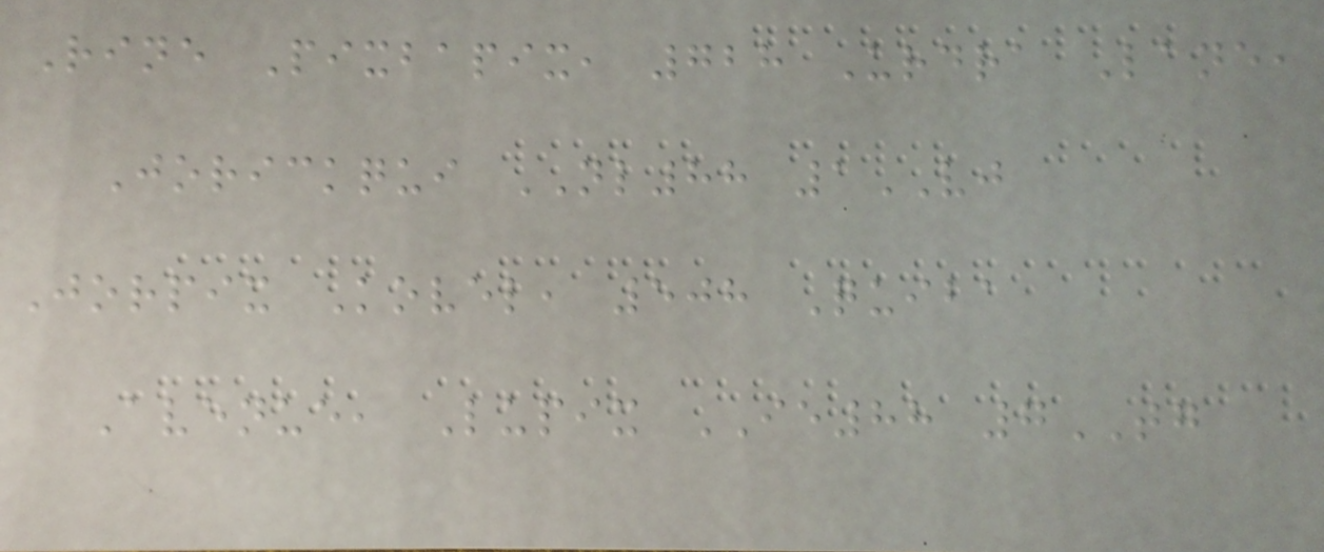Rine Pixbapix, 728 Urdra Lane,
Jorickqui NL88 1VJ
Jorpix Kovel, 508 Quiba
Avenue, Lupix IE88 7TG
